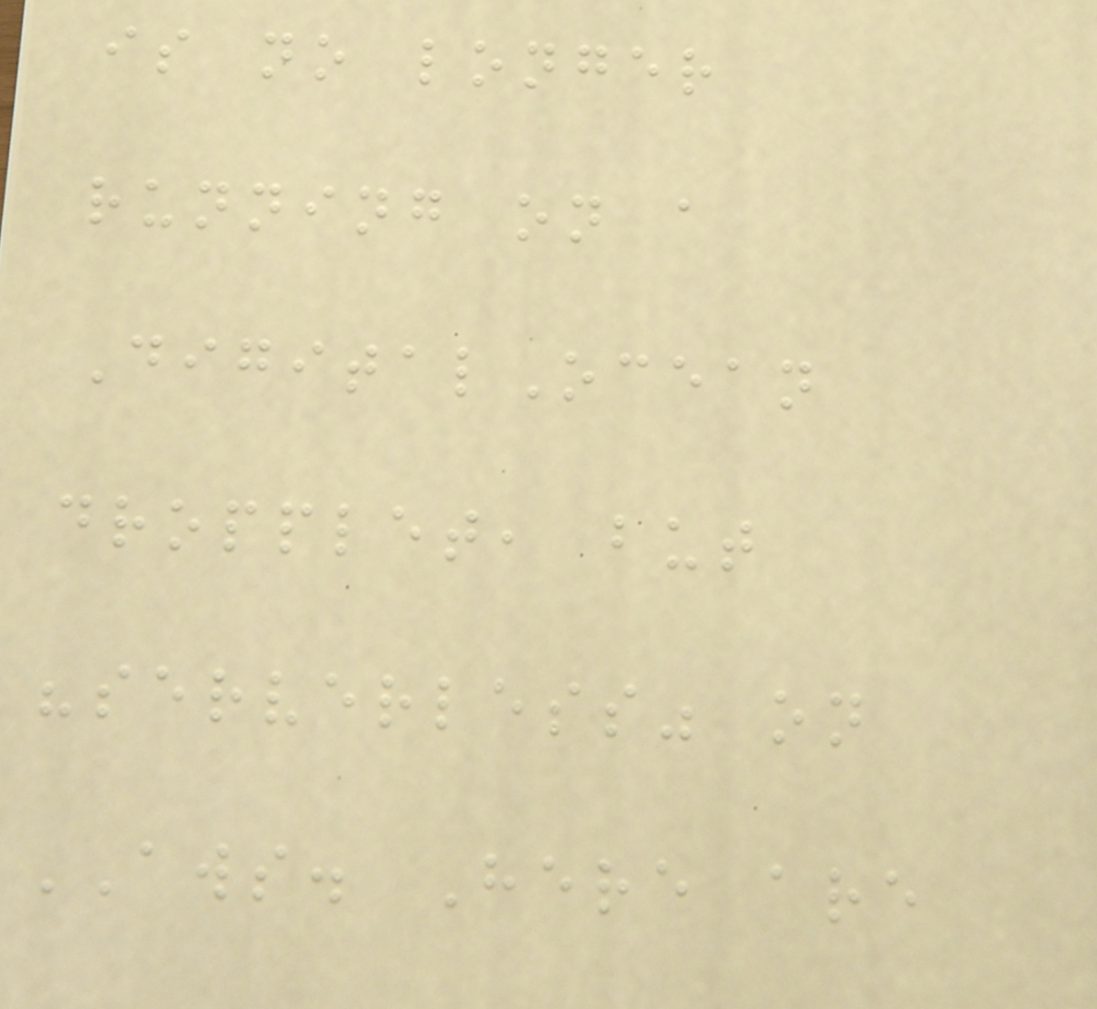is no longer
running on a
DigitalOcean
dropplet, but
"serverless" on
AWS. Here are
